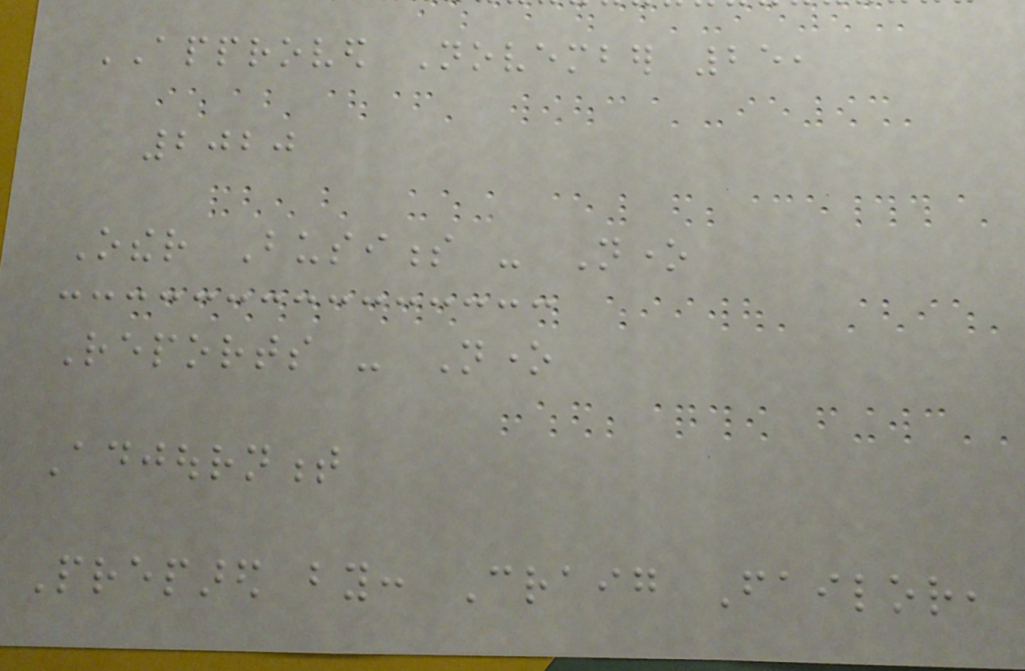APPROVED November 25,
2020
Other Business - None
Reports - None
Adjournment
Prepared by: Craig Failor,
